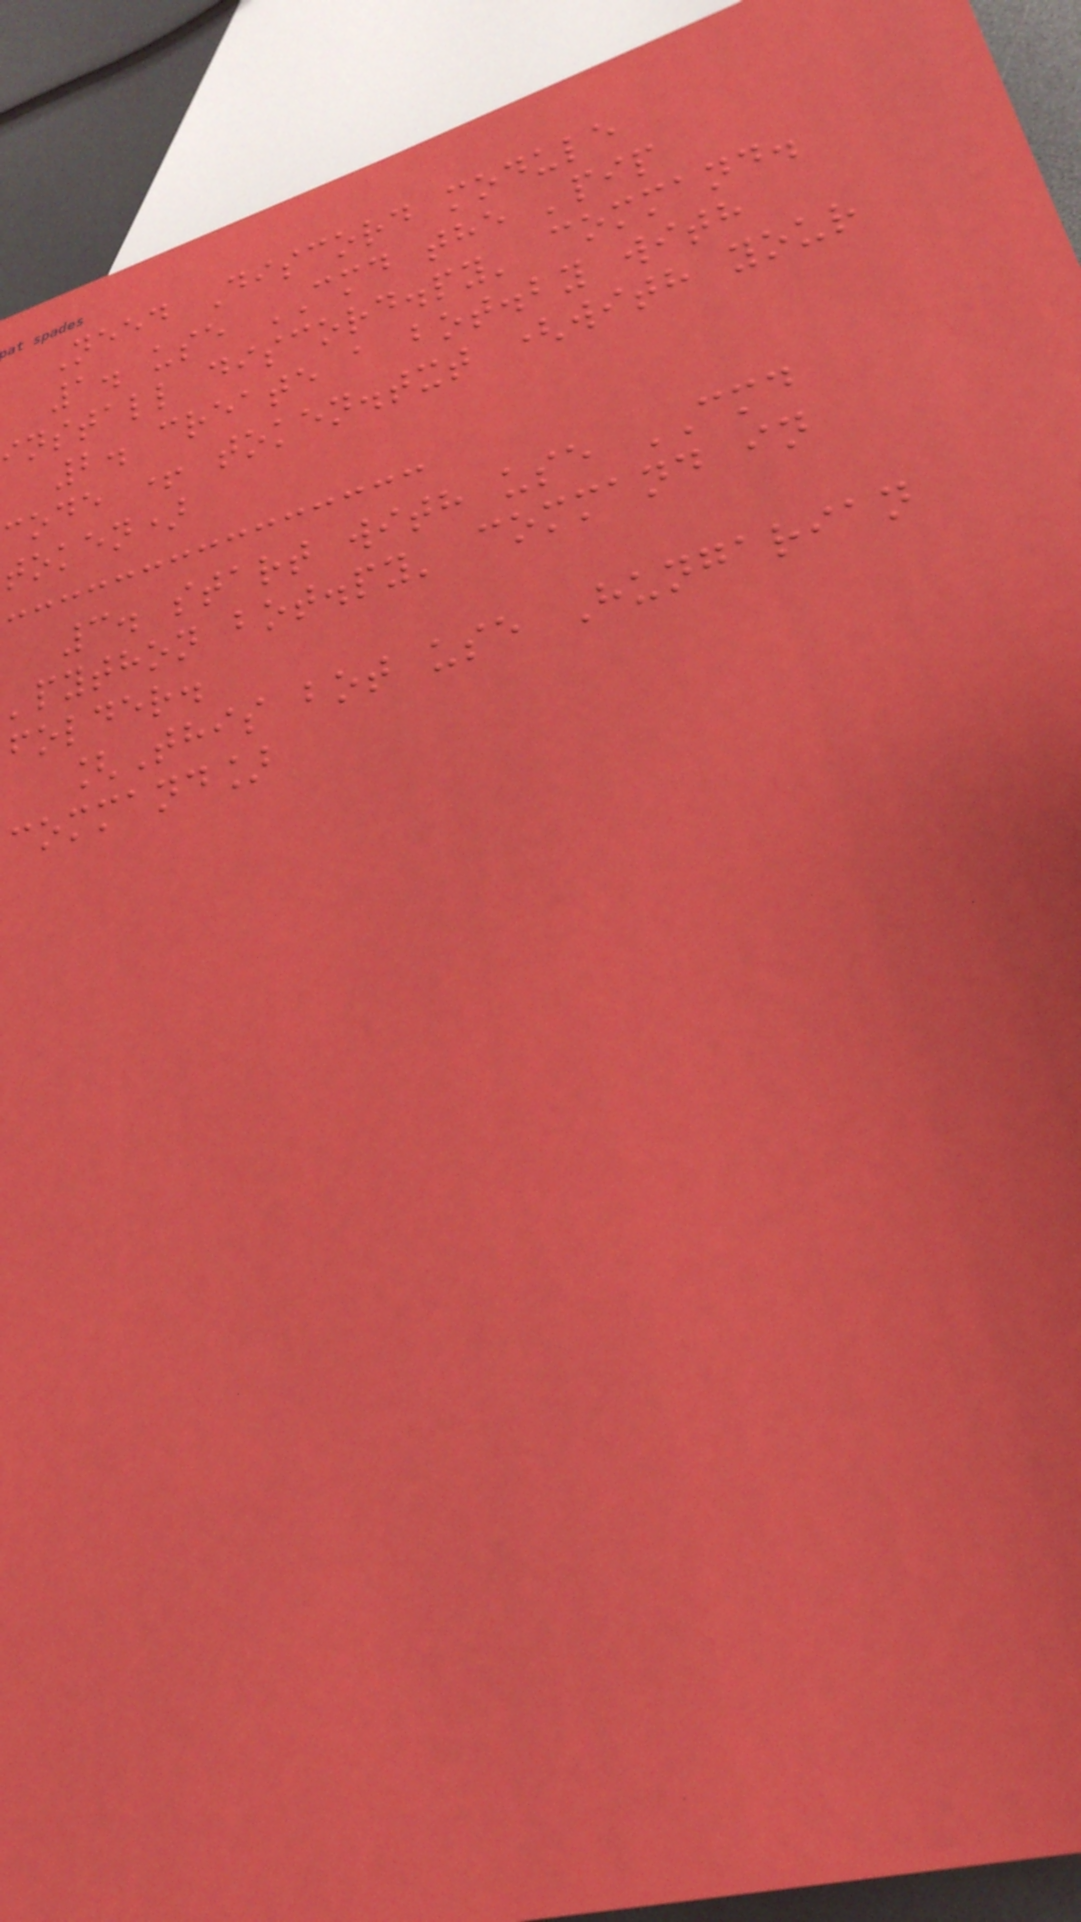Need Discord module
1. use CMD the 'pip
install discord.py' command.
2. create a bot.by with
code + token.txt (with your
token)
3. start with use CMD
'python bot.py' command in
folder.
[This bot use Hungarian
command]
